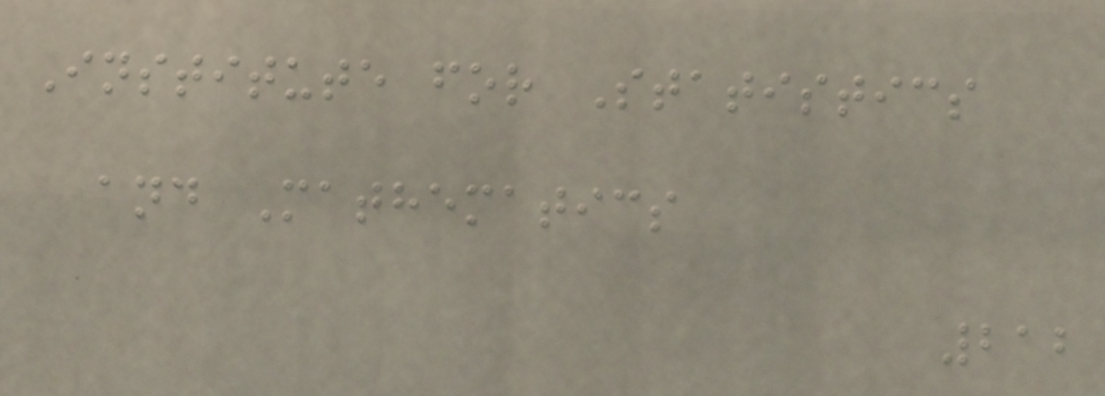Institute for Statistics
and Mathematics
212
